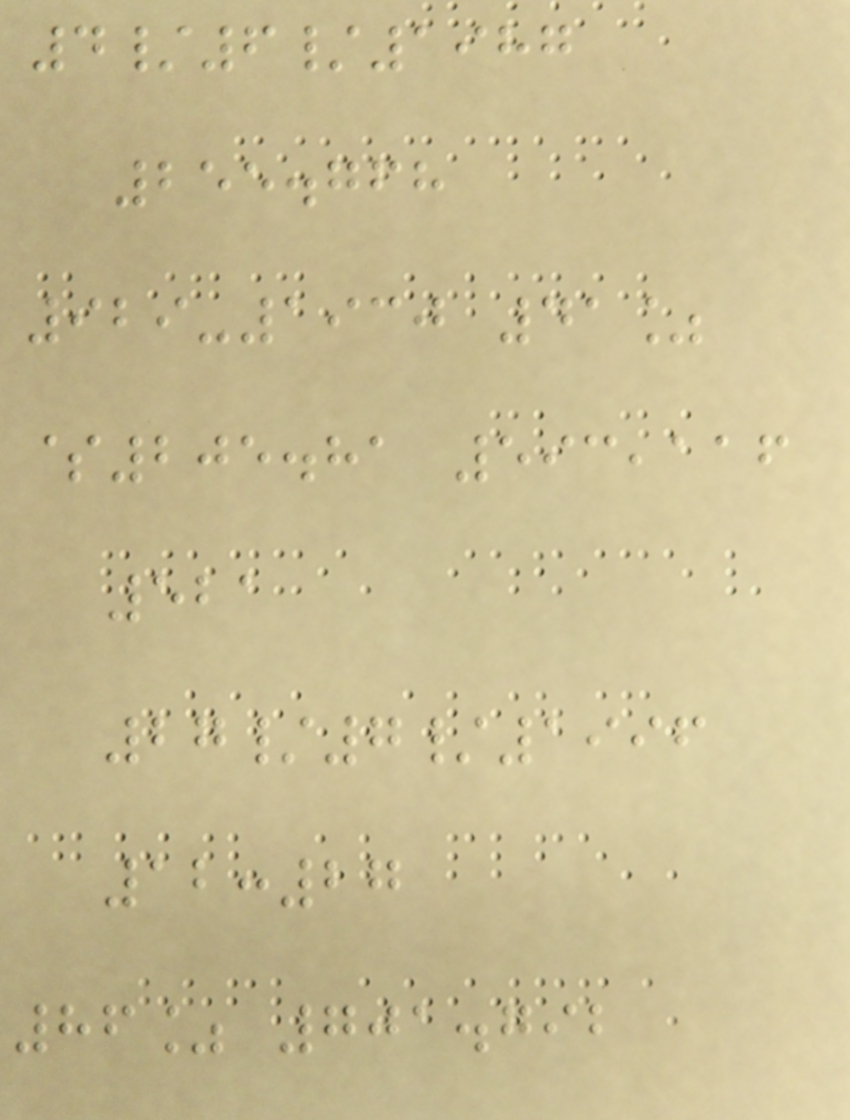4/6/1987
255.768
929-1930 41%
$205.81 593,116
521
27/7/1996
12:27
86% 701.792
